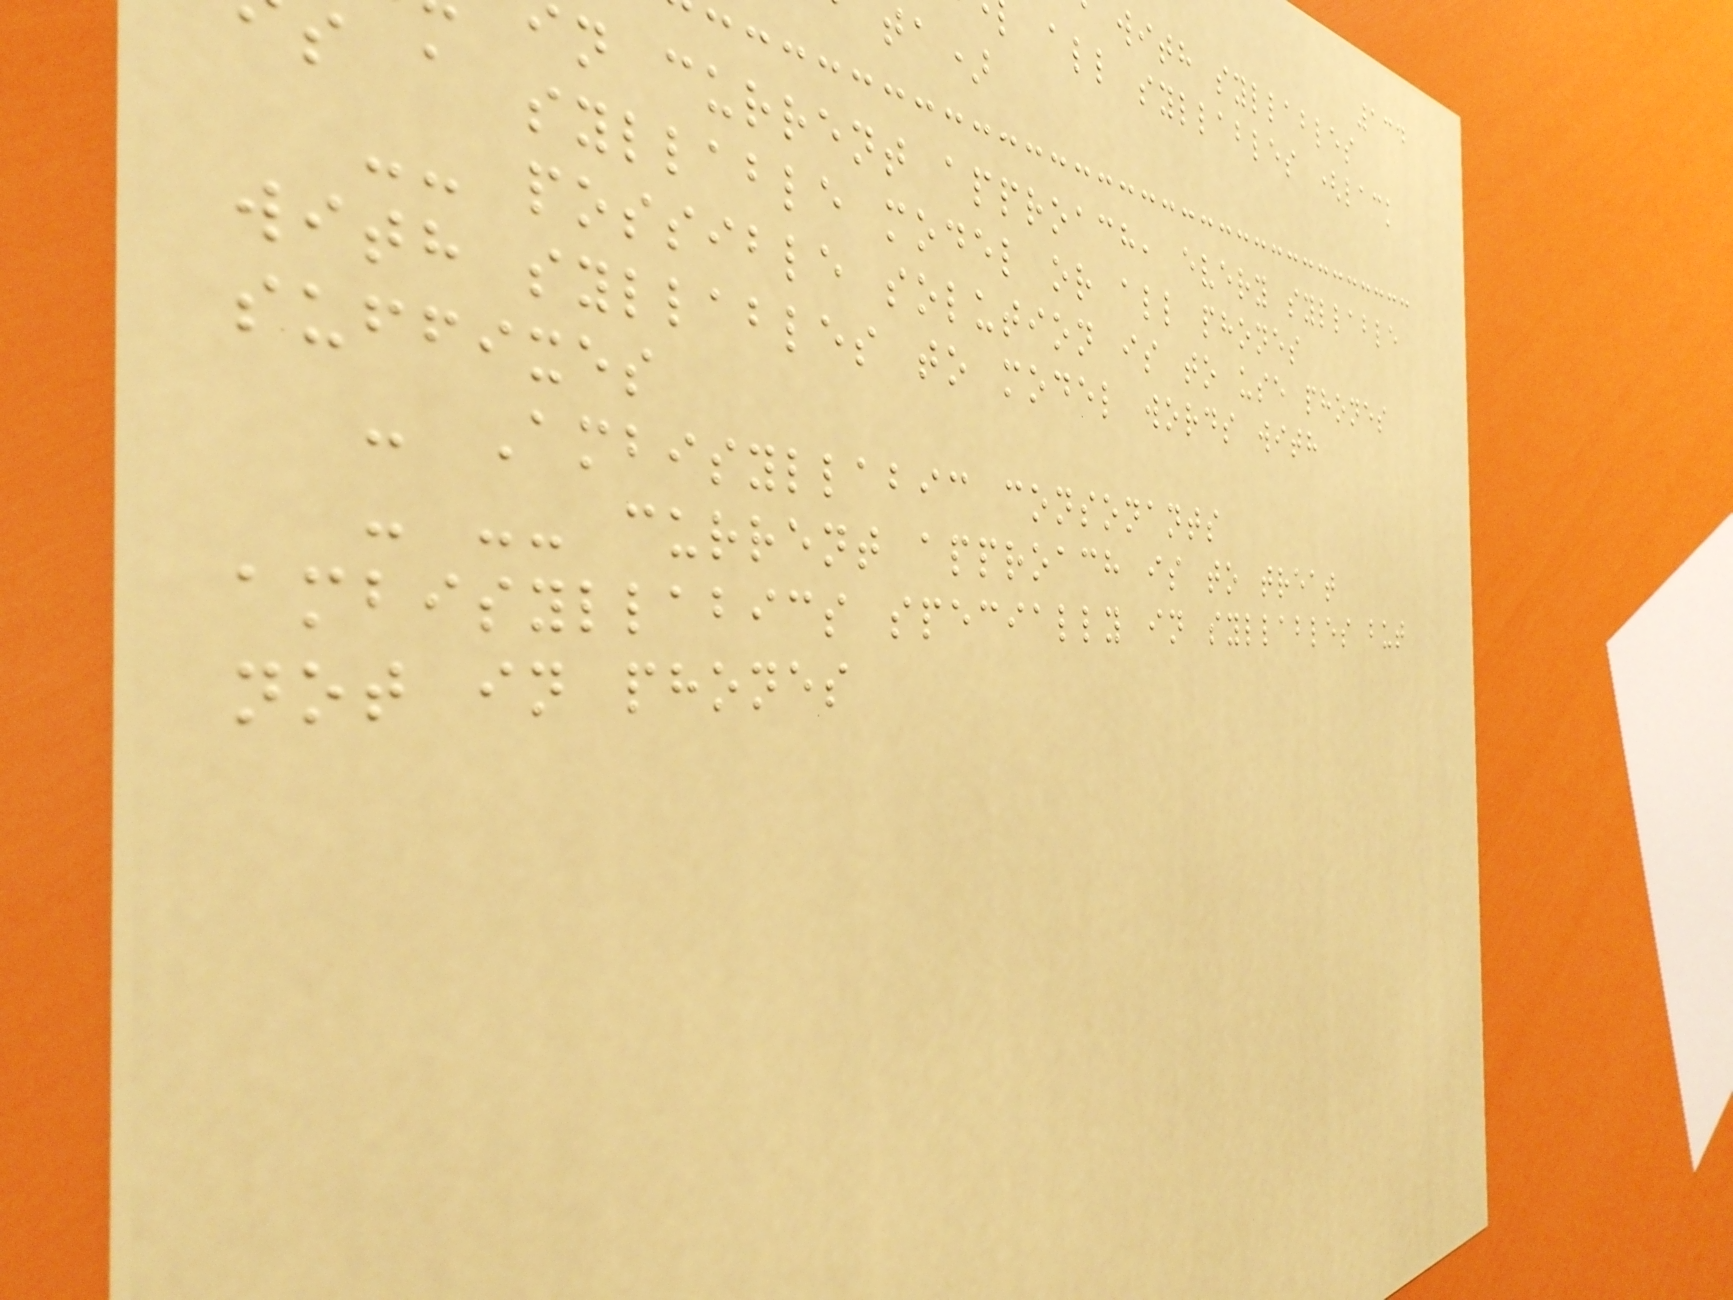134
with syllables
all syllables (lack
n current approach, every syllable
s a syllable model or all phones
-- possible solution is to use phones
with syllables to model words with
suffixes
- Ambisyllabic consonants
- -- current approach is to treat
ambisyllabics specially in syllables but
not in phones
